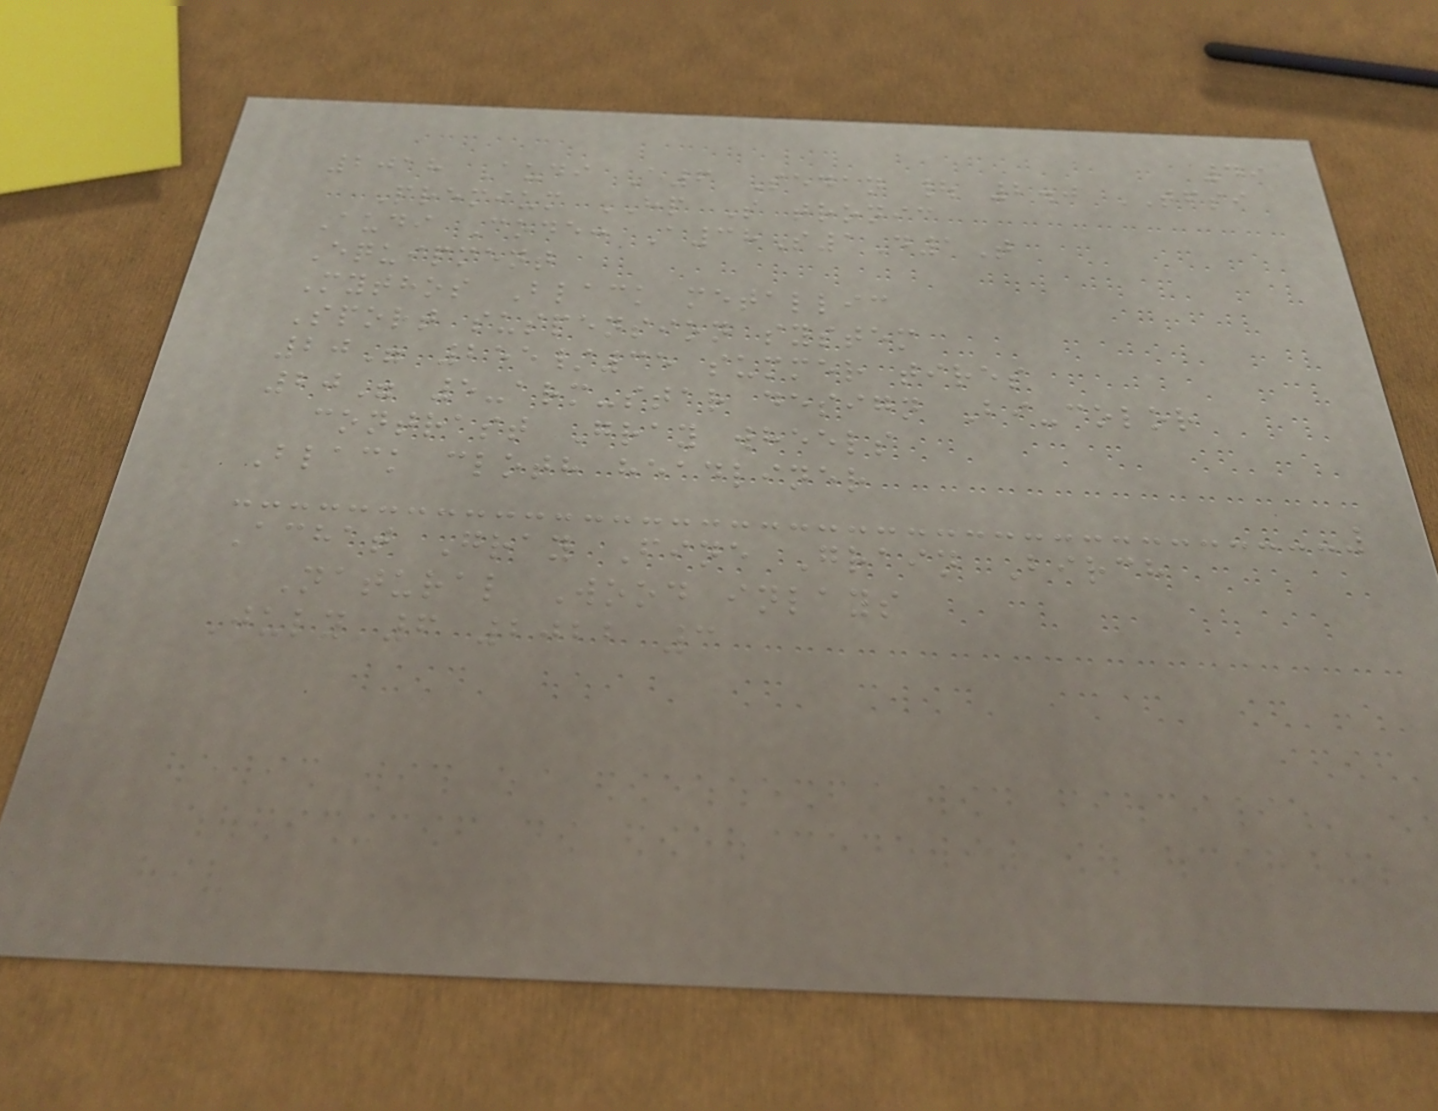49
2018 Audi A6 Sedan | 2.0 TFSI
Premium HP S tronic
Audi Code: A38S1D1T
Equipment
Mythos Black metallic
Sport suspension system
20" 255/35 summer tires
20" 5-arm-star design Bi-color
contrast Gray wheels
Black cloth headliner
Achat Gray Fine Grain Birch
Natural Wood inlays
July 6 2022 3
